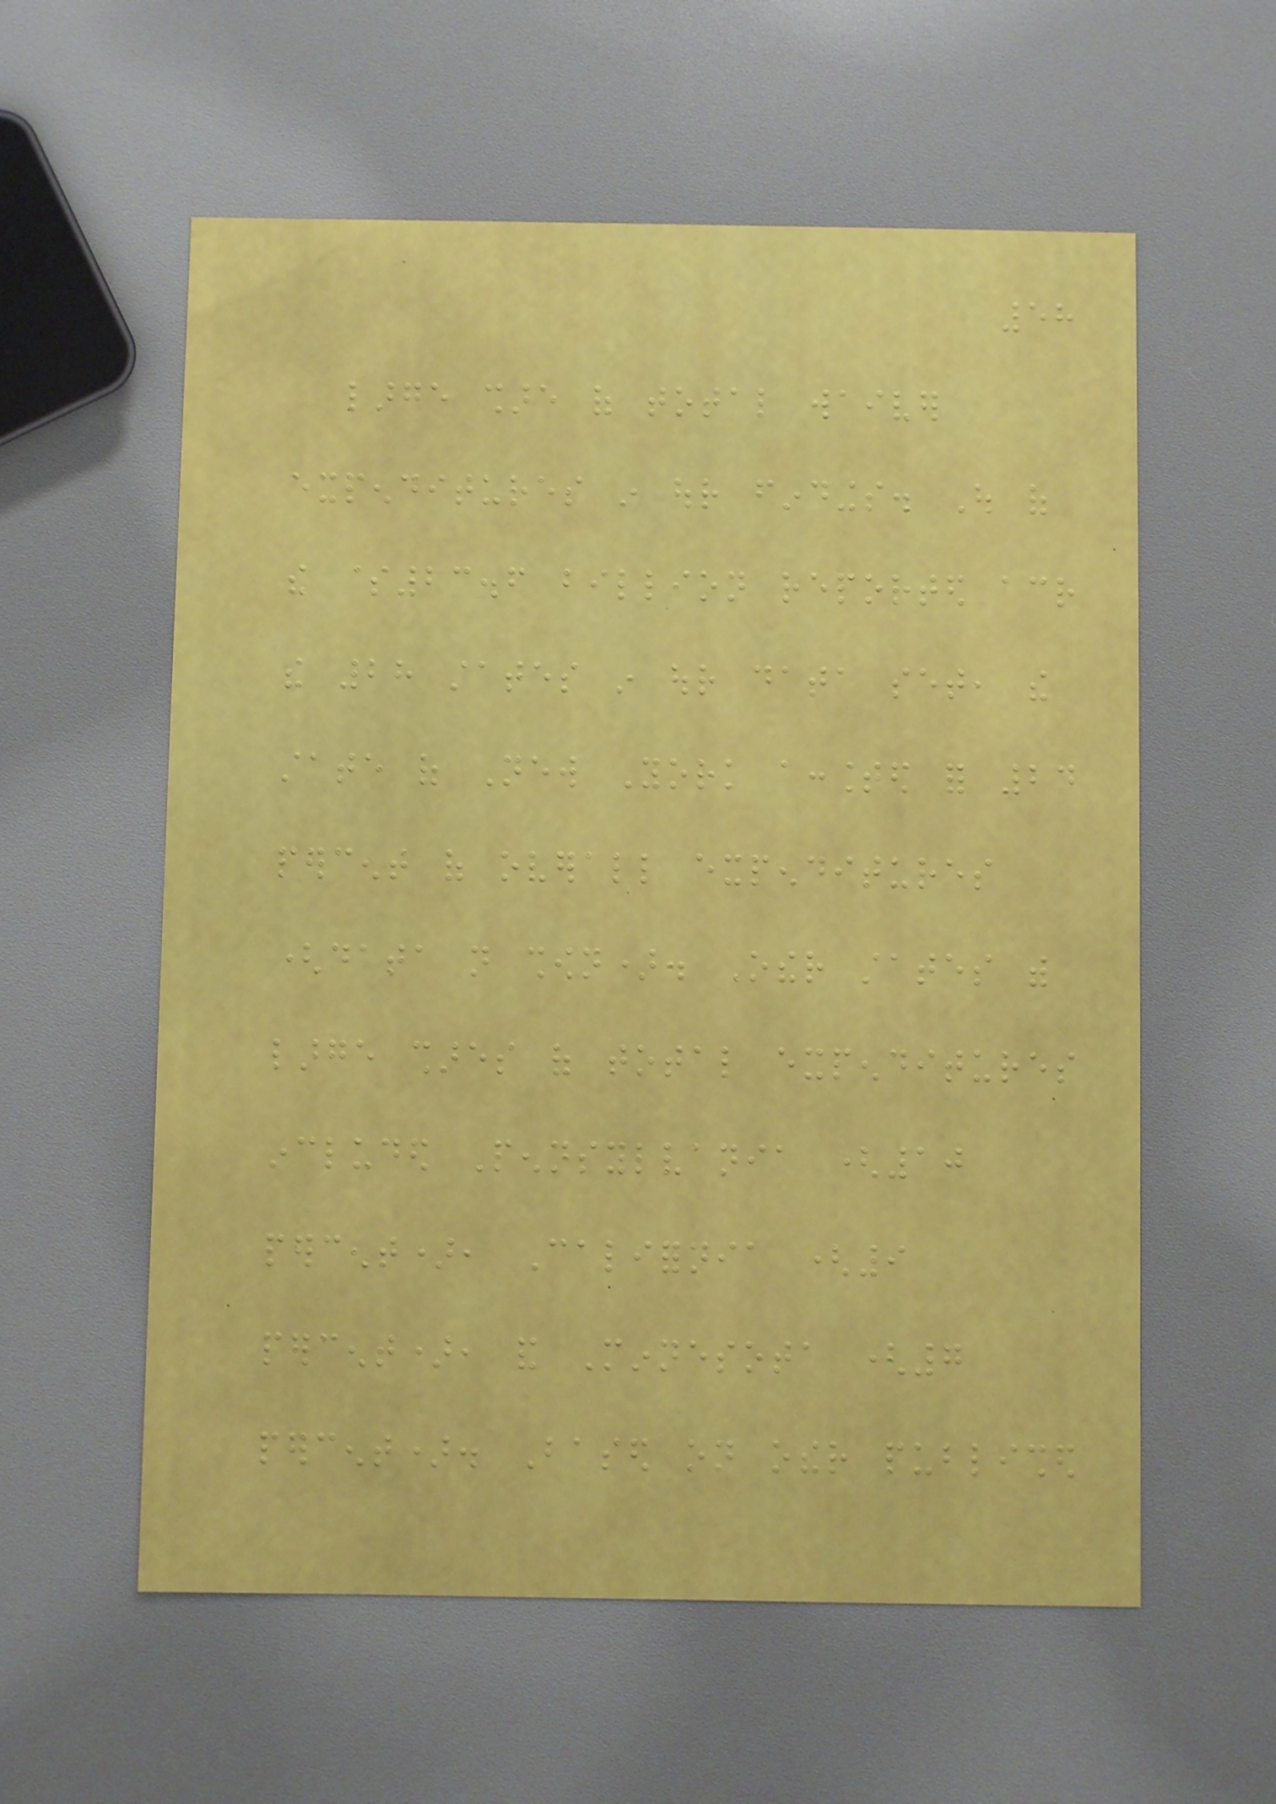58
large share of total waiver
expenditures in our findings. Out of
the $23.6 billion reported across
the 28 states in our data set, the
state of New York accounted for 24
percent of overall expenditures
(data not shown). Other states with
large shares of total expenditures
included Pennsylvania (10
percent), California (9
percent), and Minnesota (7
percent). Based on other published
